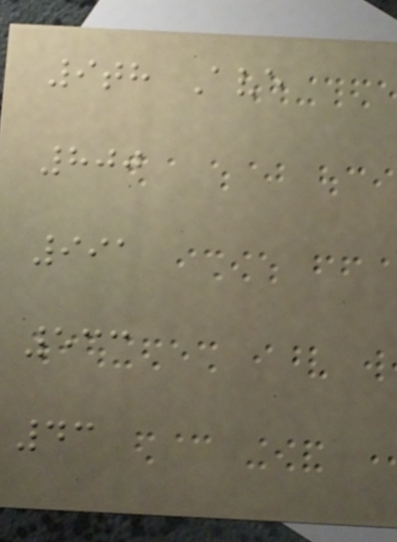9th Ave
800
991
533
43
